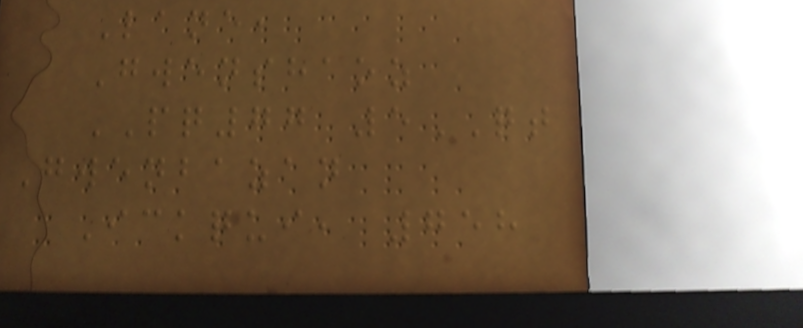Lane,
Gwenshaoz
PQ77 5QT
Gwenbazan
Ickqui, 758
